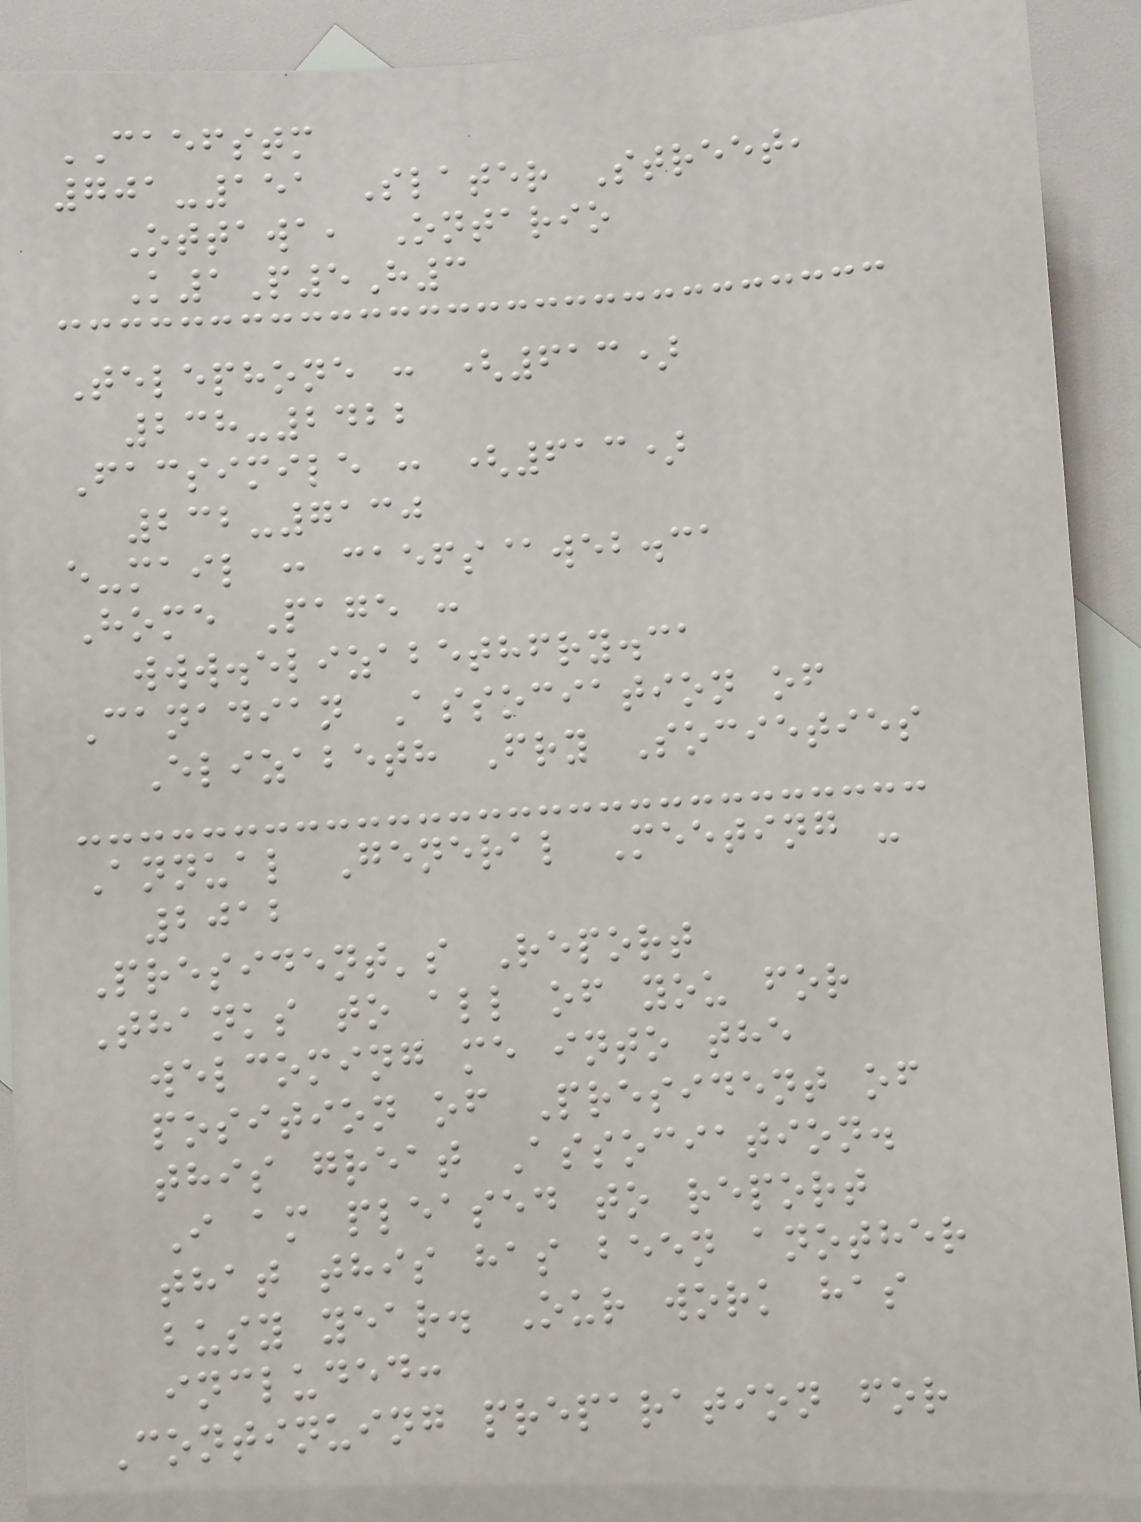CAEFSTM
701-151 Slater Street,
Ottawa, Ontario
K1P5H3
Telephone : (613)
238-2422
Facsimile : (613)
232-7130
e-mail : caefs@web.ca
Home Page :
www.elizabethfry.ca
Canadian Association of
Elizabeth Fry Societies
Annual General Meeting -
2012
President's Report
Thanks to all of you for
welcoming me into the
position of President of
this great Association.
I am pleased to report
that this has been another
busy year. Our work has
included:
Continuing preparation for
